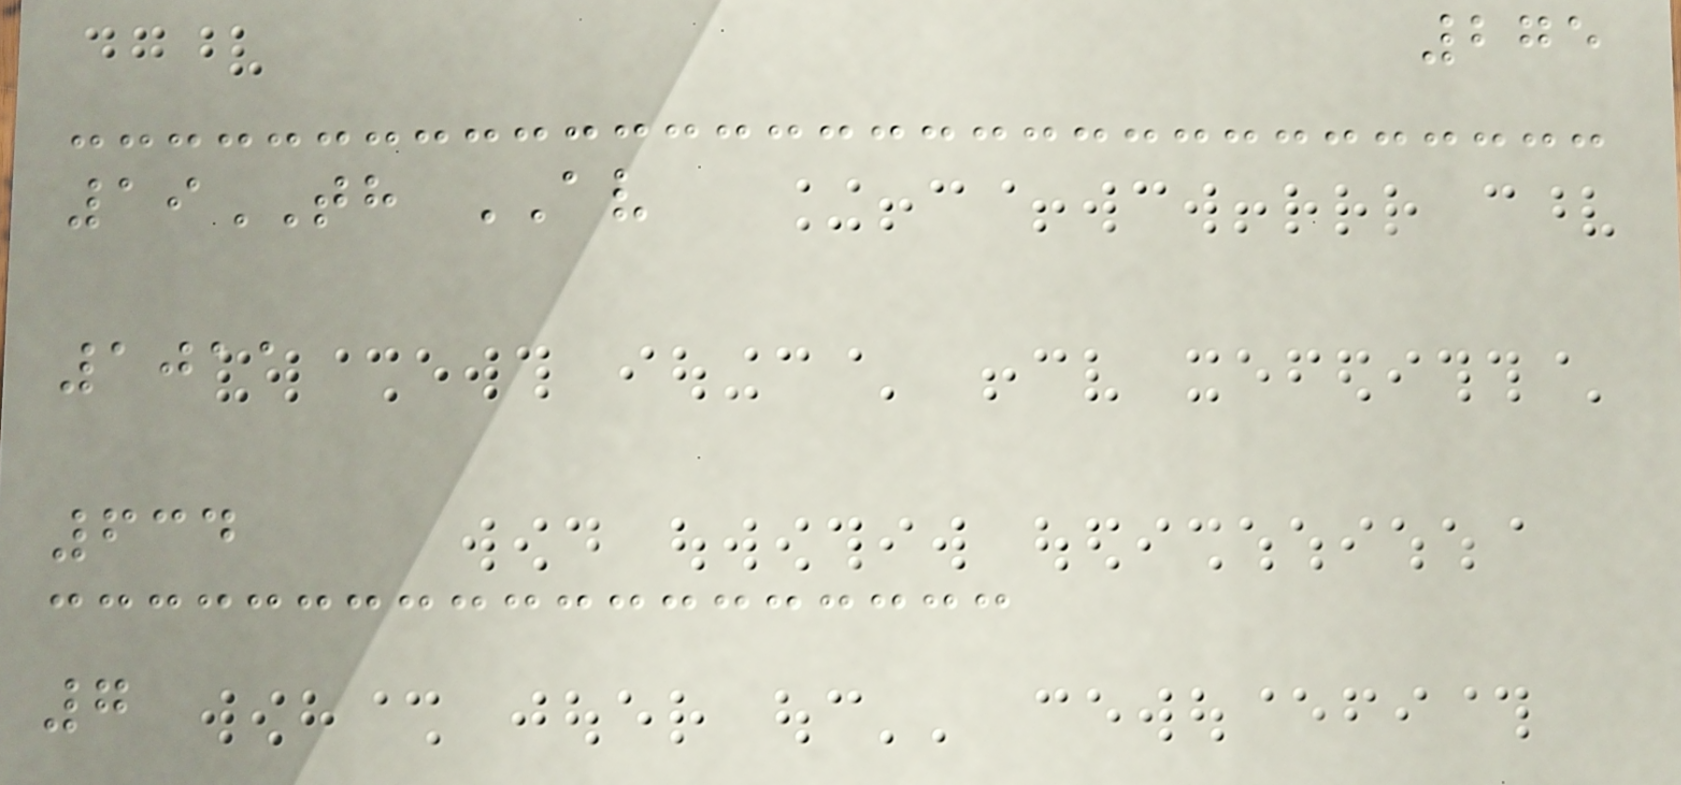275
19TH AV
1011
634
7
